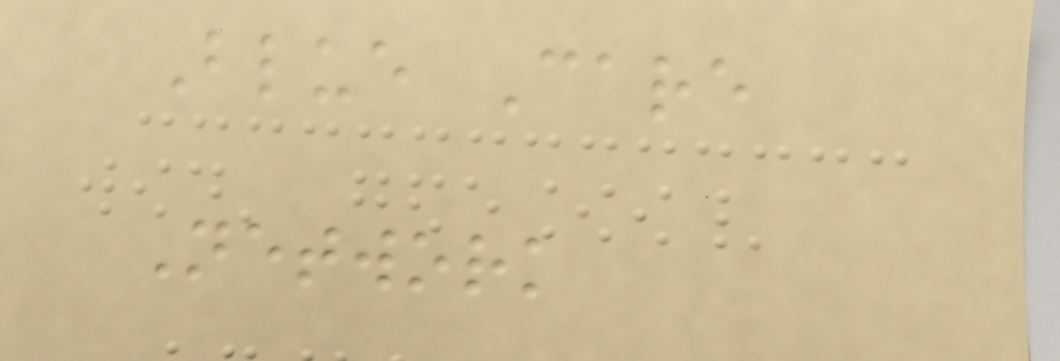Blue Care
Network
